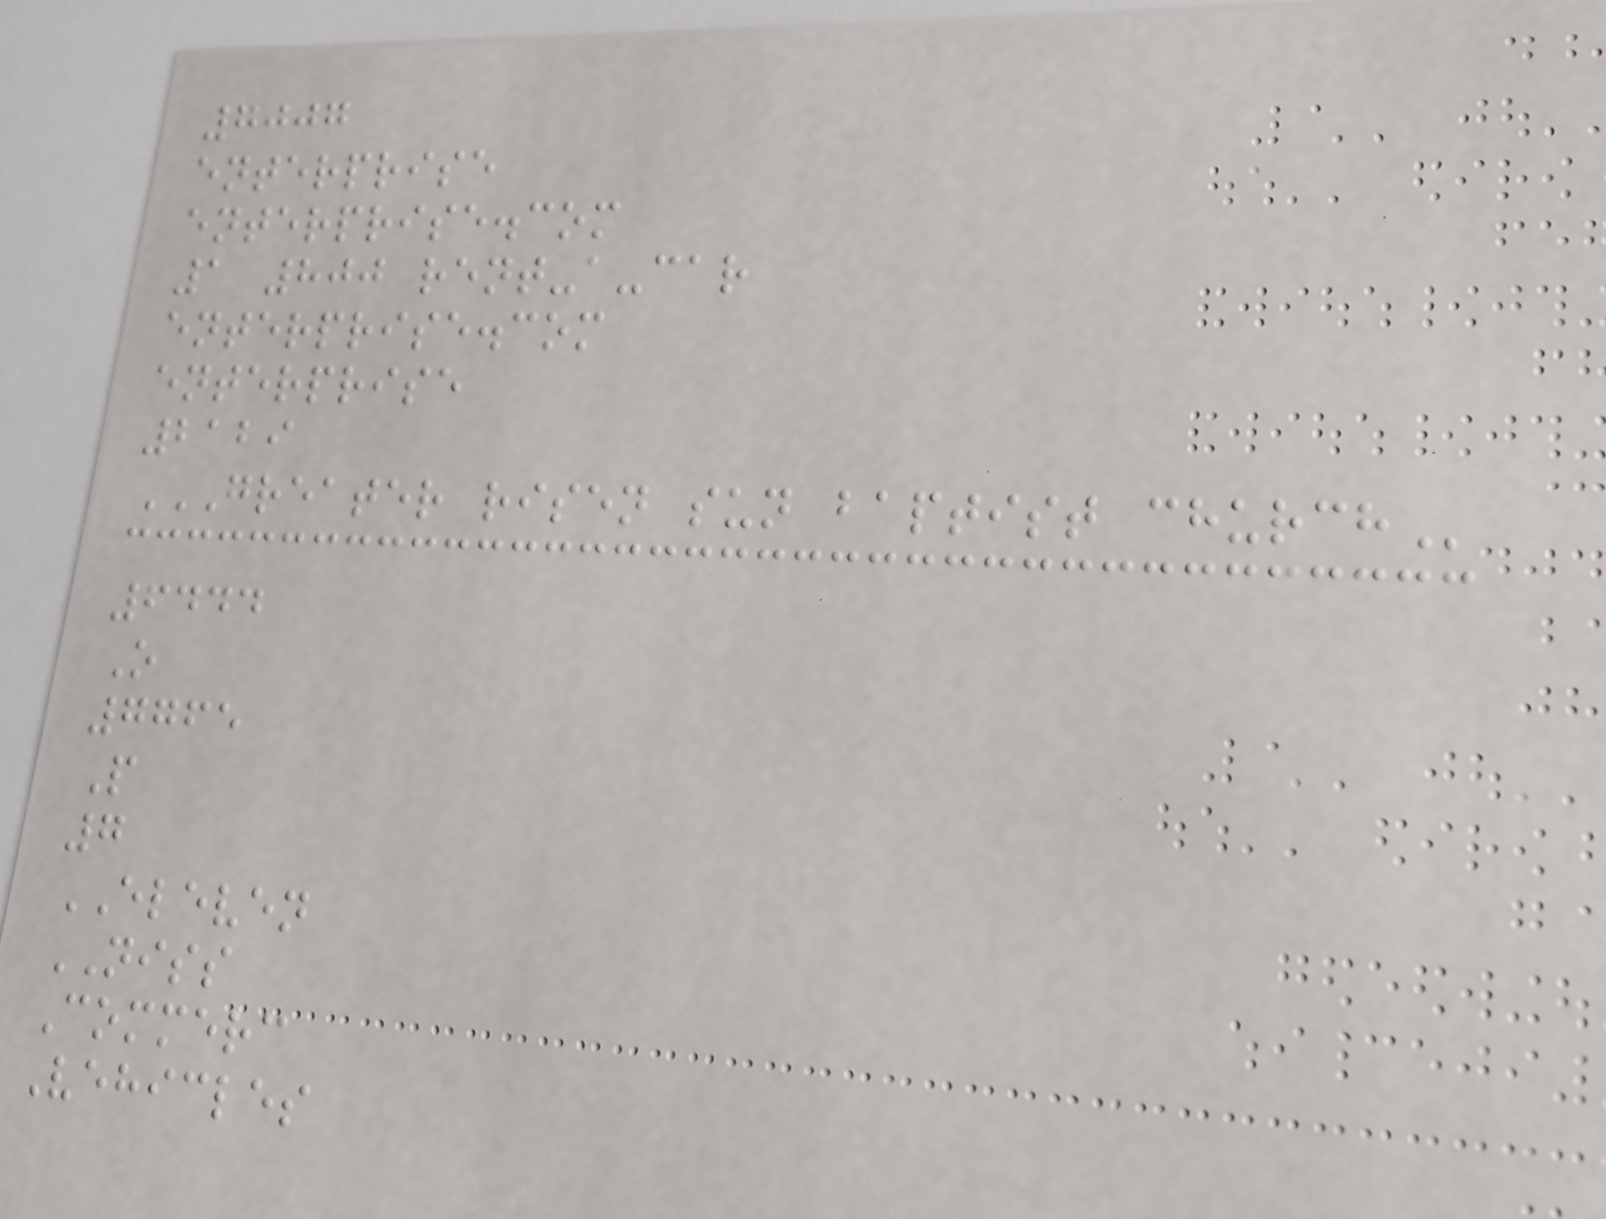7007
enterprise
enterprise.com
1 800 rent-a-car
enterprise.com
enterprise
2129
GREATER RISEN SUN BAPTIST CHURCH
6444
O
7765
P
7
ELEVEN
NISS
Commerc
Vehicles
